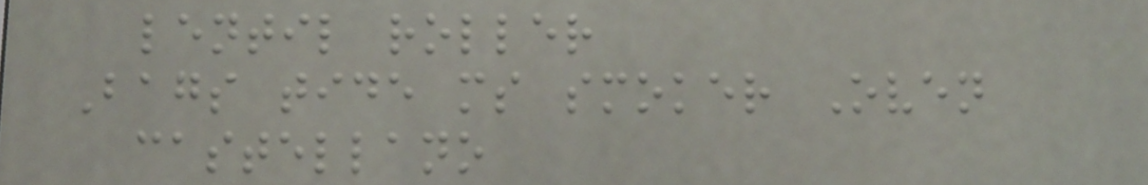lentil roller
Bags tide ms smoker Oven
castellano
